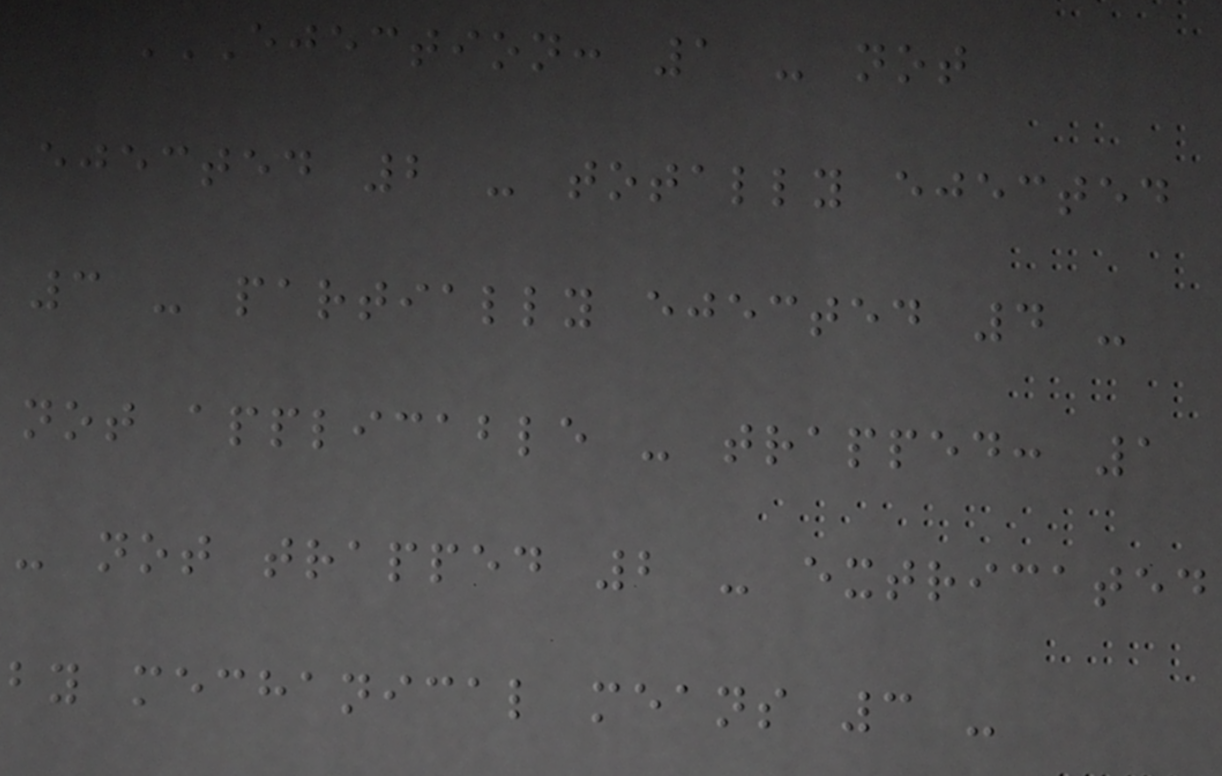EJECTION: 1 - NOT
EJECTED 2 - TOTALLY EJECTED
3 - PARTIALLY EJECTED 4 -
NOT APPLICABLE - TRAPPED: 1
- NOT TRAPPED 2 - EXTRICATED
BY MECHANICAL MEANS 3 -
